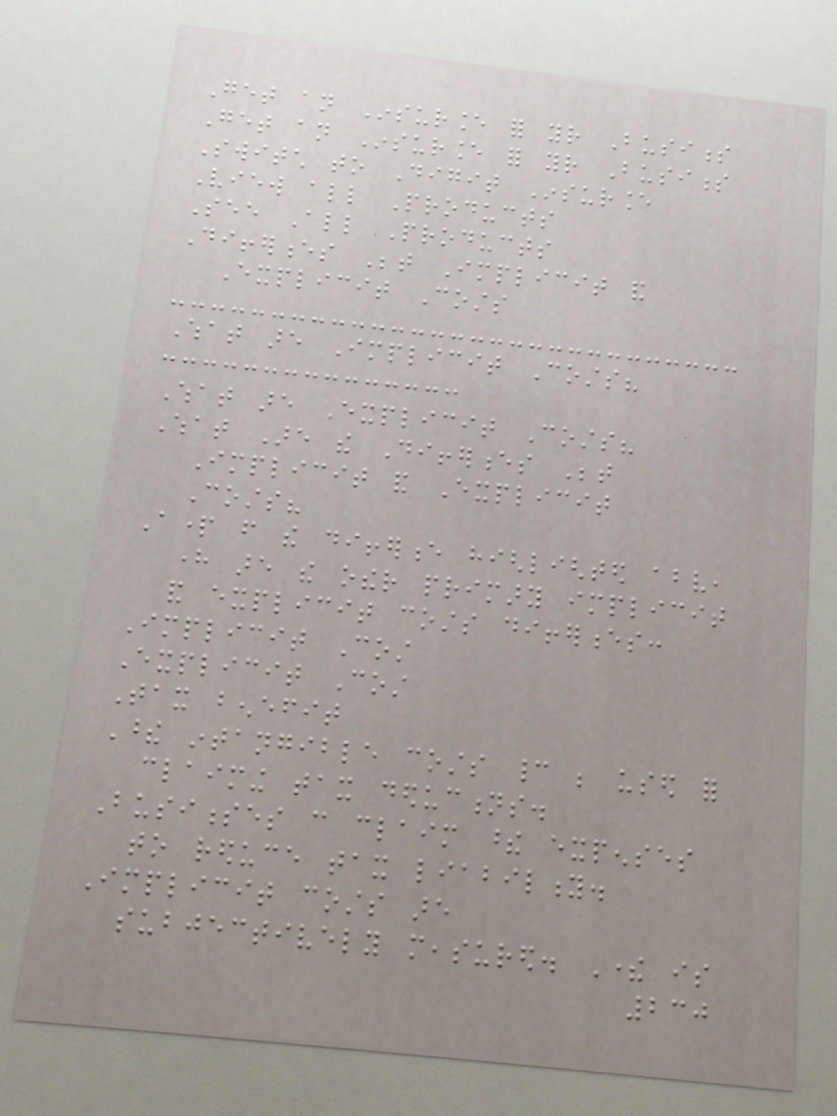Get an Insurance for your Business
Get an Insurance for your Business
Switch to Digit Insurance
View all Products
See All Products
Differences Between Implicit and
Explicit Costs
What are Implicit Costs?
What are Explicit Costs?
What Are the Differences Between
Implicit and Explicit
Costs?
Apart from the difference highlighted above,
here are the other primary implicit
and explicit costs differences:
Implicit Cost
Explicit Cost
Tax benefit
These intangible costs cannot be used for
claiming tax deductions.
Businesses can claim these expenses
to reduce tax liability.
Implicit costs are
subjectively measured. There is
230
